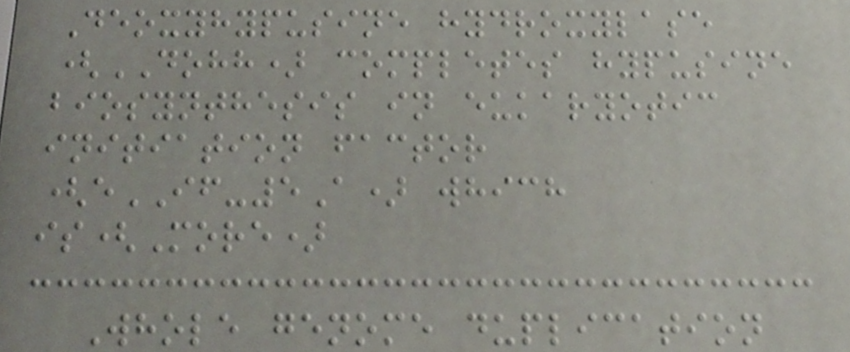Deoxyhypusine hydroxylase
(DOHH) completes hypusine
biosynthesis in eukaryotic
initiation factor
(eIF-5A) which
is(More)
Whole genome duplication
